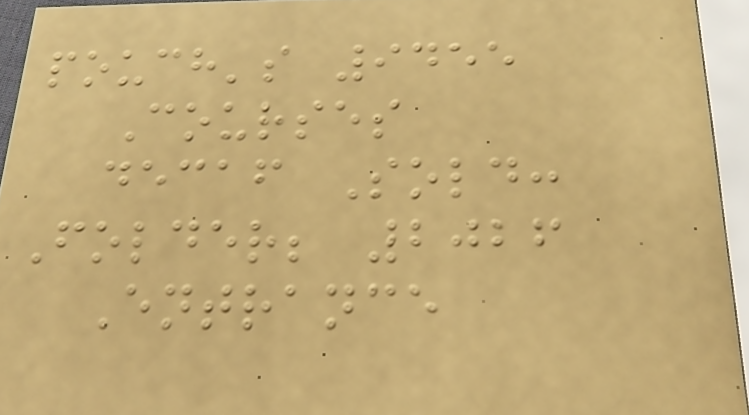pouch's 9455
Courses
decaf Sold:
Folder; 2026
Entrance
